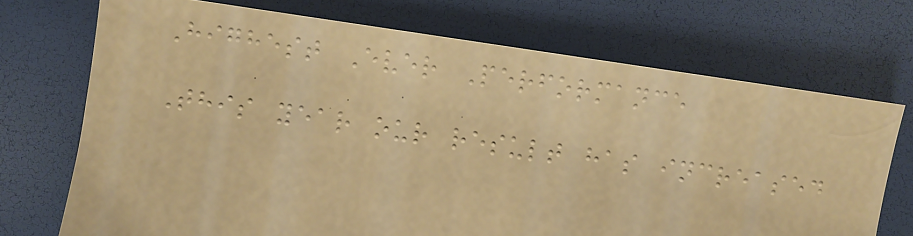Highest Ever Performance
This year our result has increased
